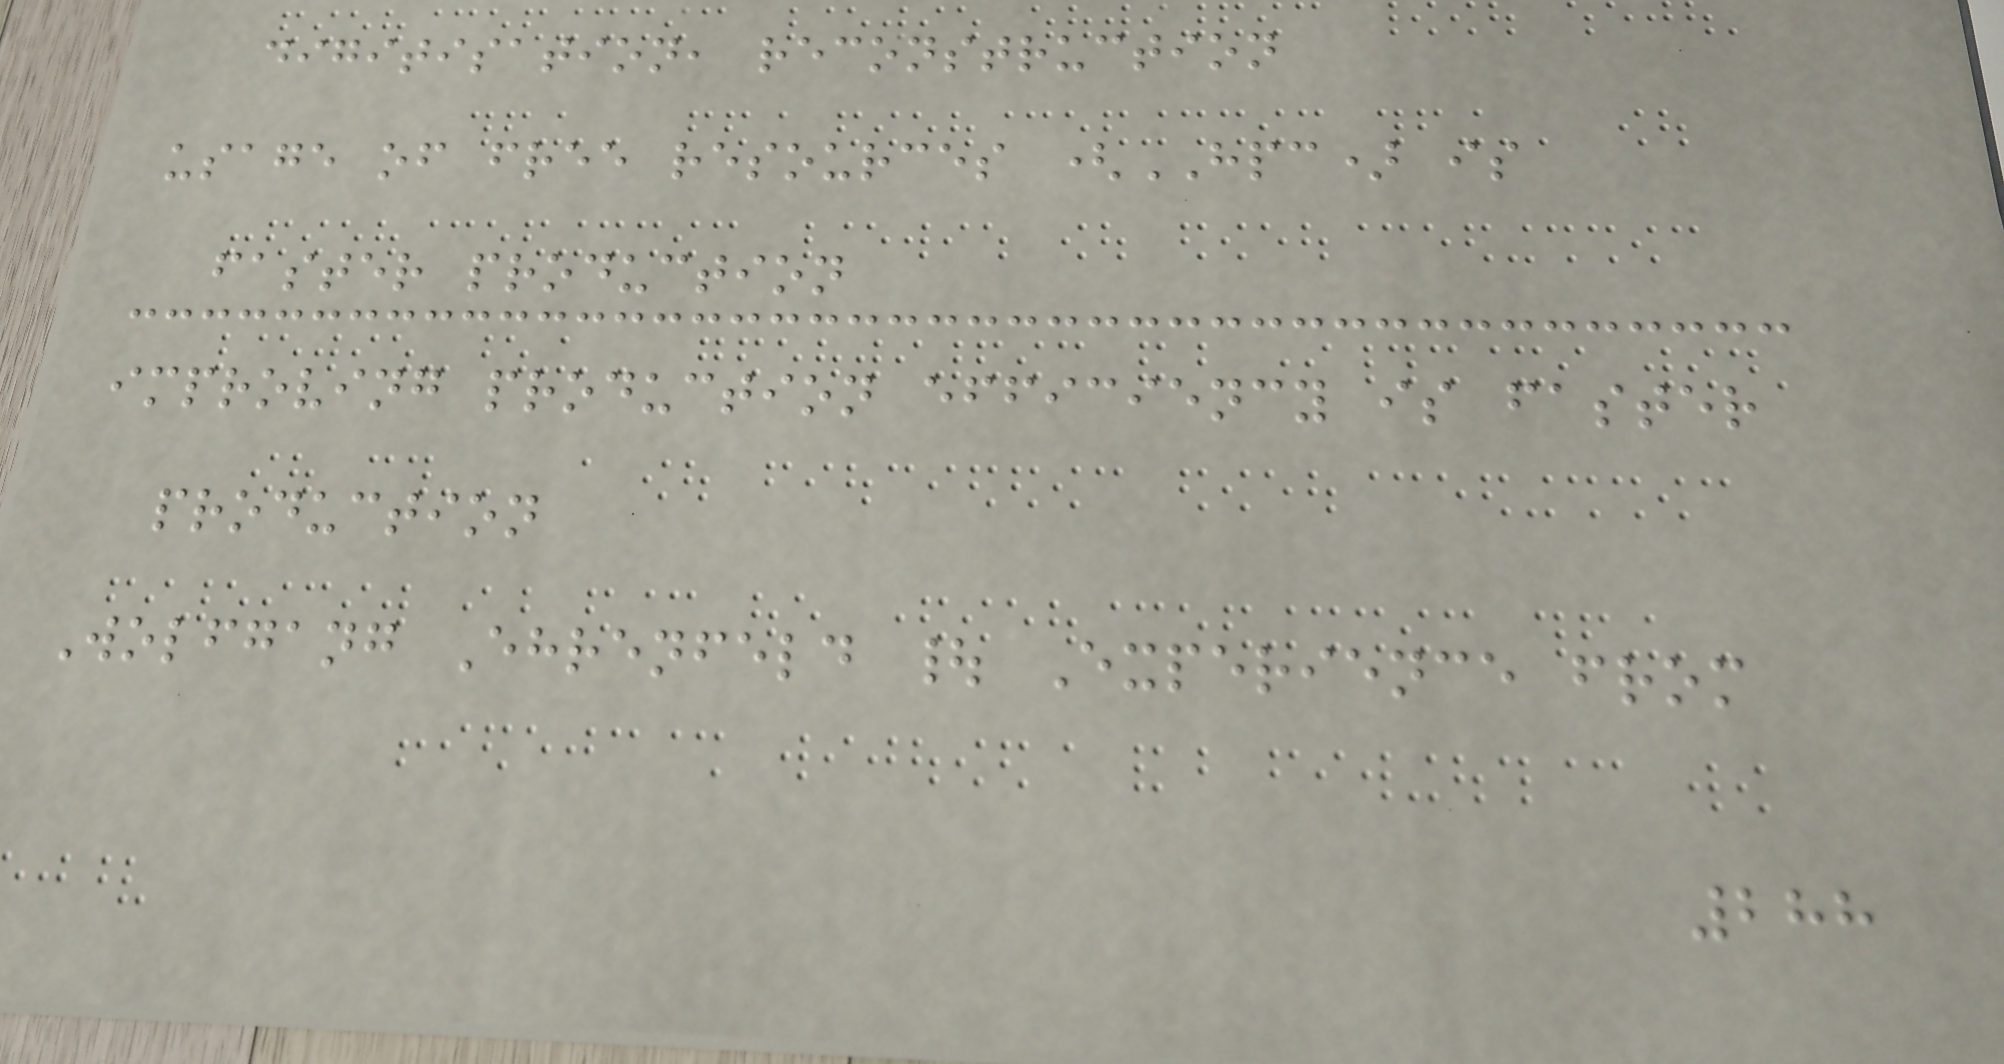digitisation, reconstruction
usage of free resources (HPC) is
faster production
improving production efficiency is faster
production
Wolfgang Ehrenfeld | Experience from
288
